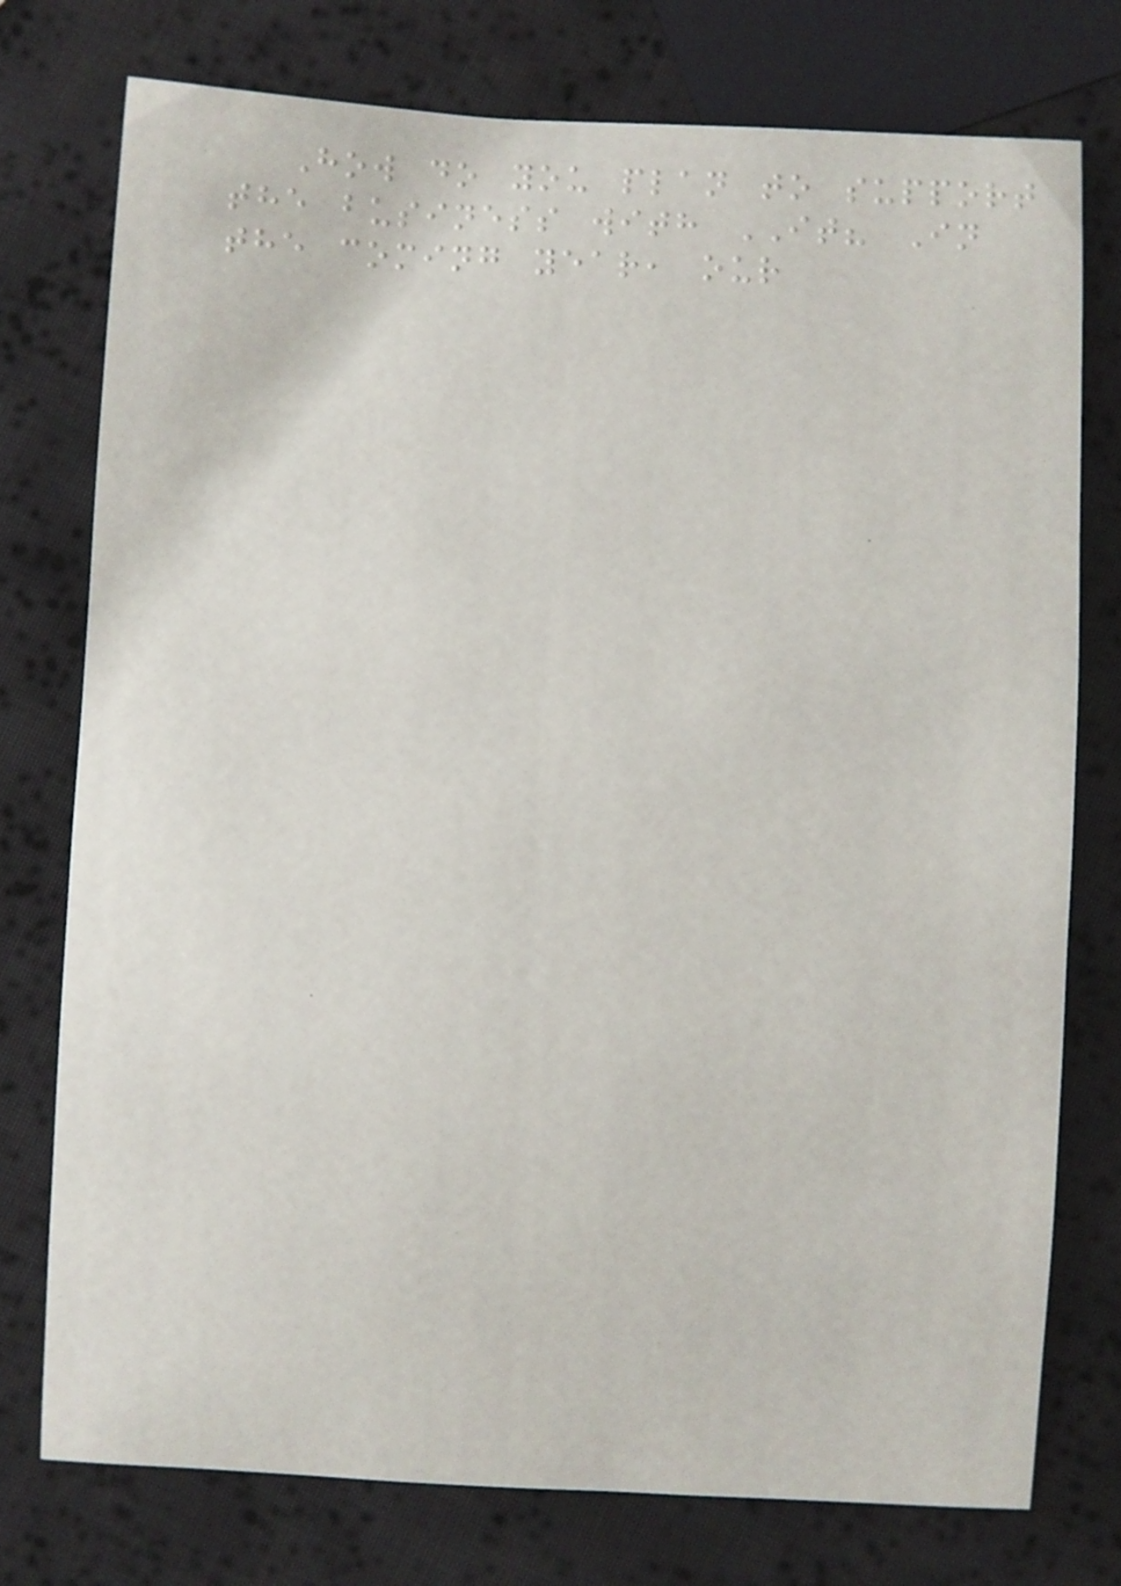How do you plan to support
the business with IT? In
the coming year, our
